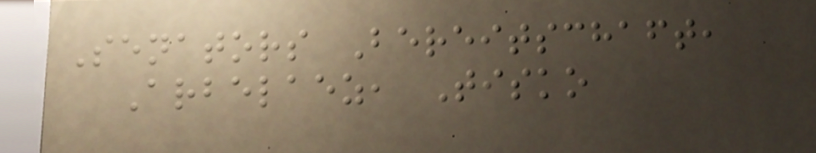Senators Bereitschaft,
Arbelaez, Tisko
